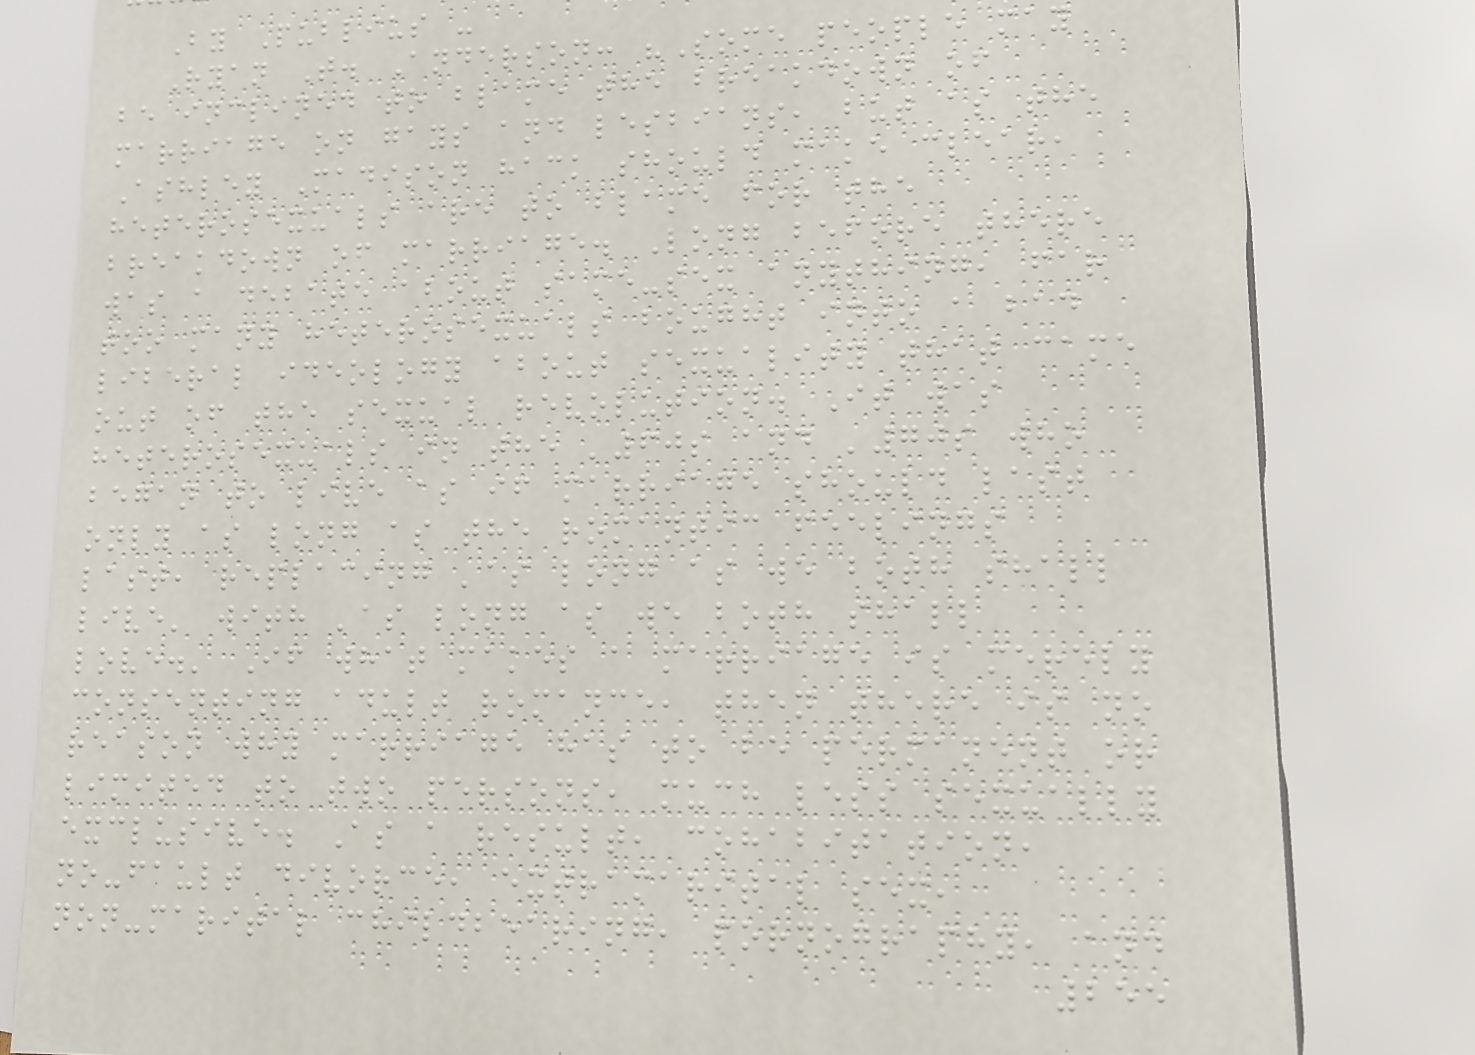By Publius -
Ryan T. Anderson: "Some people may
be inclined to blame the breakdown of
marriage on gays and lesbians, but as the
Ashley Madison hack should make clear,
heterosexuals are to blame for the
breakdown of marriage. Long before there
was a debate about same-sex anything, far
too many heterosexuals bought into a bad
liberal ideology about sexuality that came
out of the sexual revolution. It was
heterosexuals in the '60s and '70s who
began to live as if marriage should last
only as long as the romantic feelings
last, replacing 'as long as we both shall
live' with 'as long as we both shall
love.' If what makes a marriage is merely
consenting adult romance, then there is no
reason why marriage has to be permanent or
limited to two persons, much less sexually
exclusive. As a result, cohabitation,
no-fault divorce, extramarital sex,
non-marital childbearing, pornography, and
255
